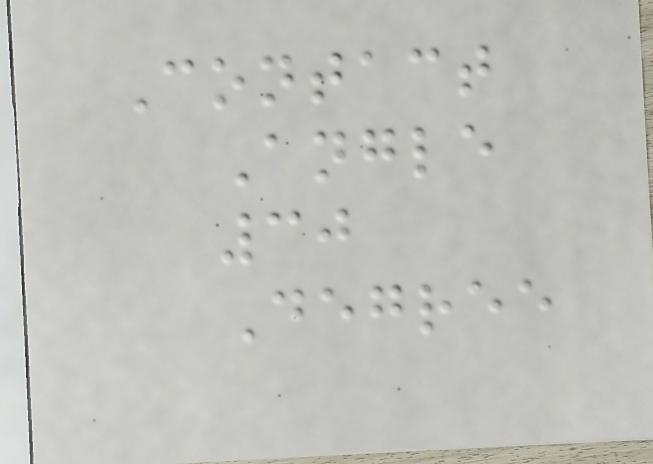Contact
Angle
30
Degree
